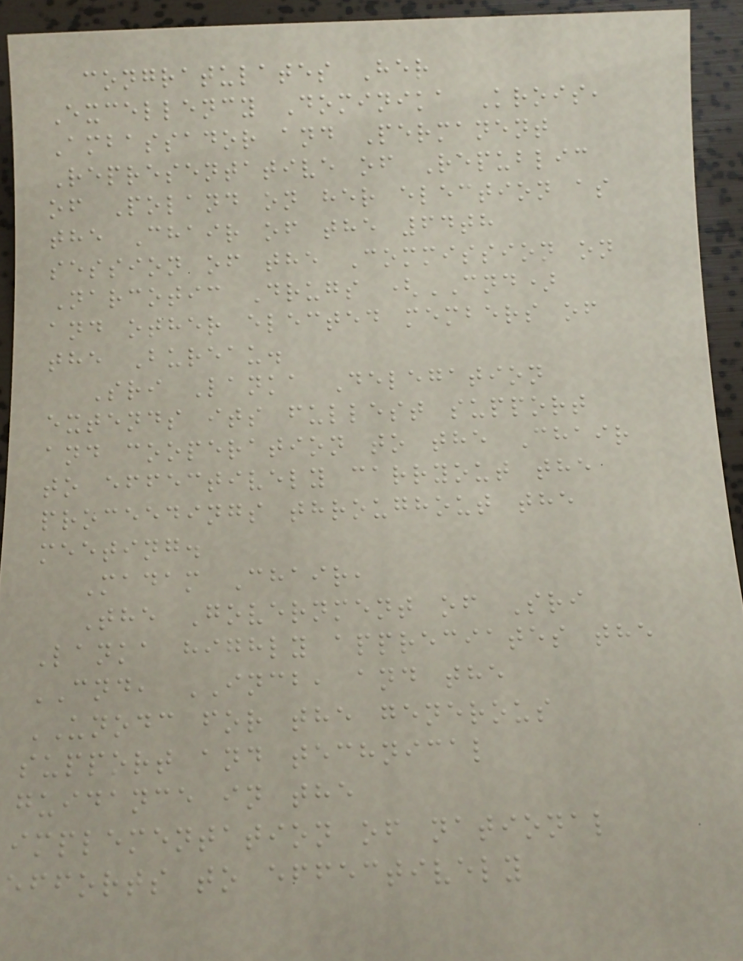congratulates Her
Excellency Dominika Krois,
Ambassador and Permanent
Representative of Republic
of Poland on her election as
the Chair of the 64th
session of the Commission on
Narcotic Drugs (CND)
and other elected members of
the Bureau.
Sri Lanka Delegation
extends its fullest support
and cooperation to the Chair
to effectively carryout the
proceedings throughout the
meeting.
Madam Chair,
The Government of Sri
Lanka highly appreciates the
CND, INCB, and the
UNODC for the generous
support and technical
guidance in the
implementation of national
efforts to effectively
